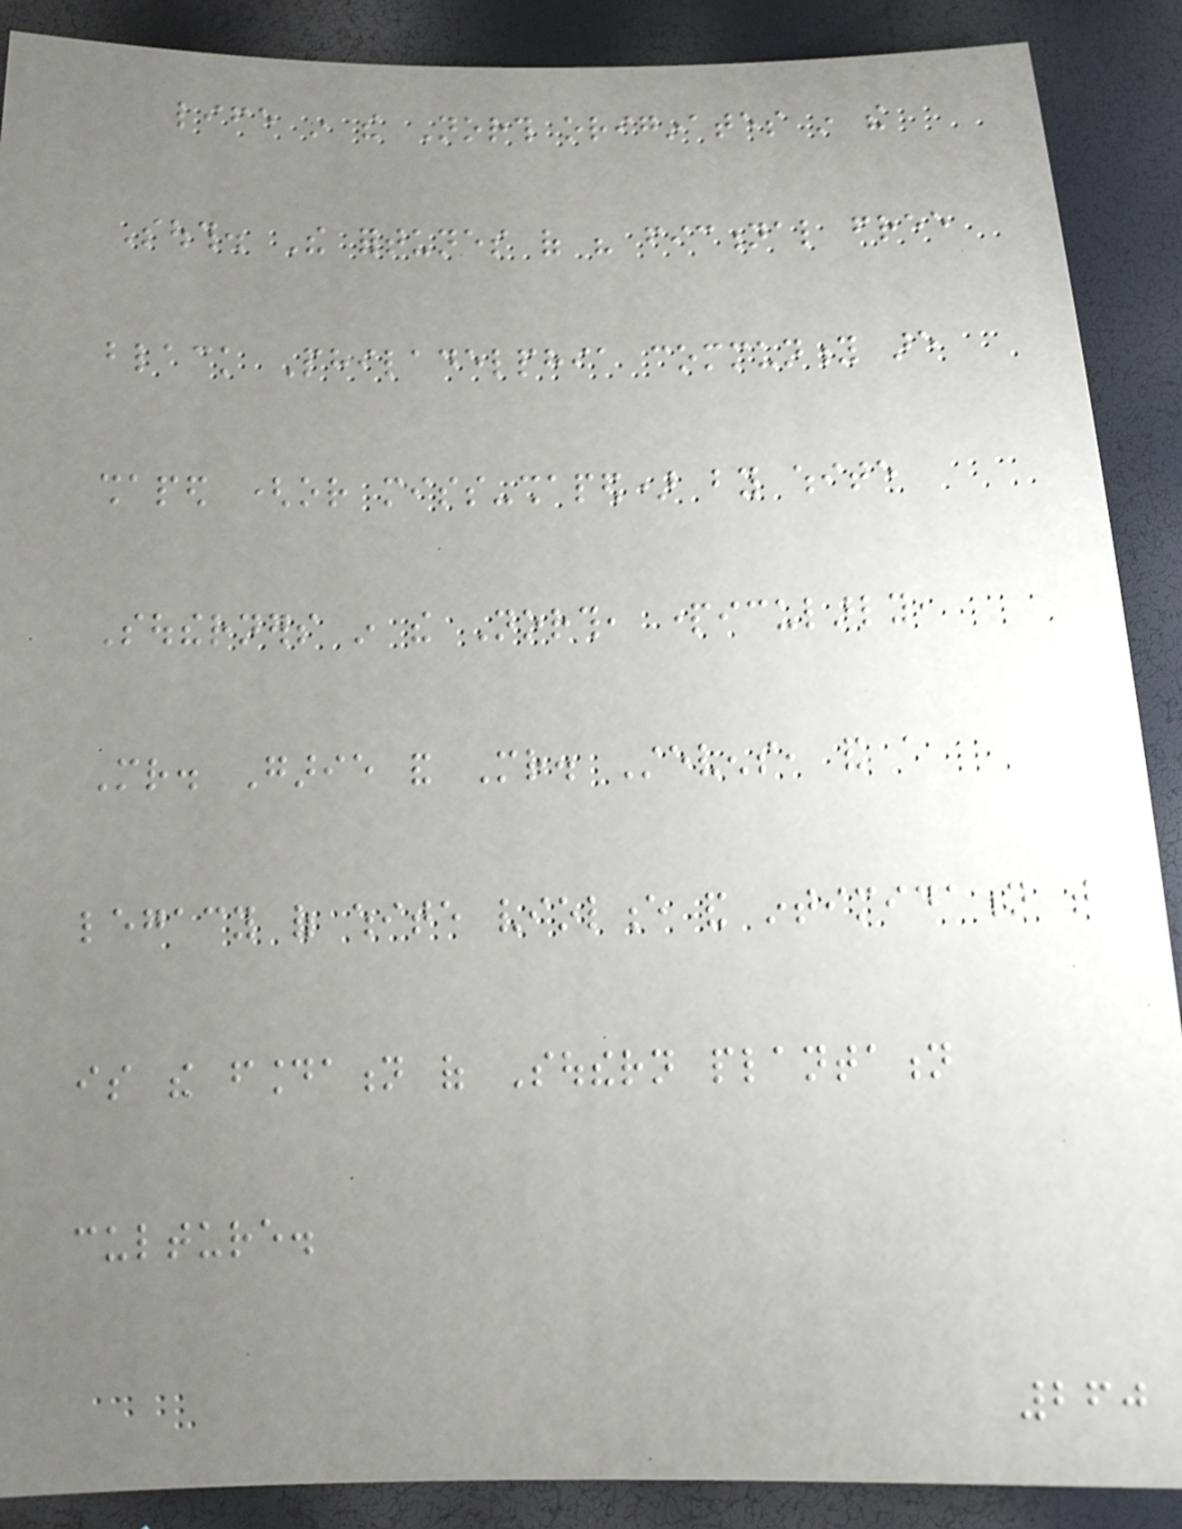life in the North originates in the
South. The fortunes of his fictional free
black Philadelphia community are
shaped (or miss-shaped) by white
Southerners in the North, particularly,
Mr. Garie and Mr. Stevens, and a
legacy of white violence and intimidation that
is the foundation of Southern plantation
culture.
260
